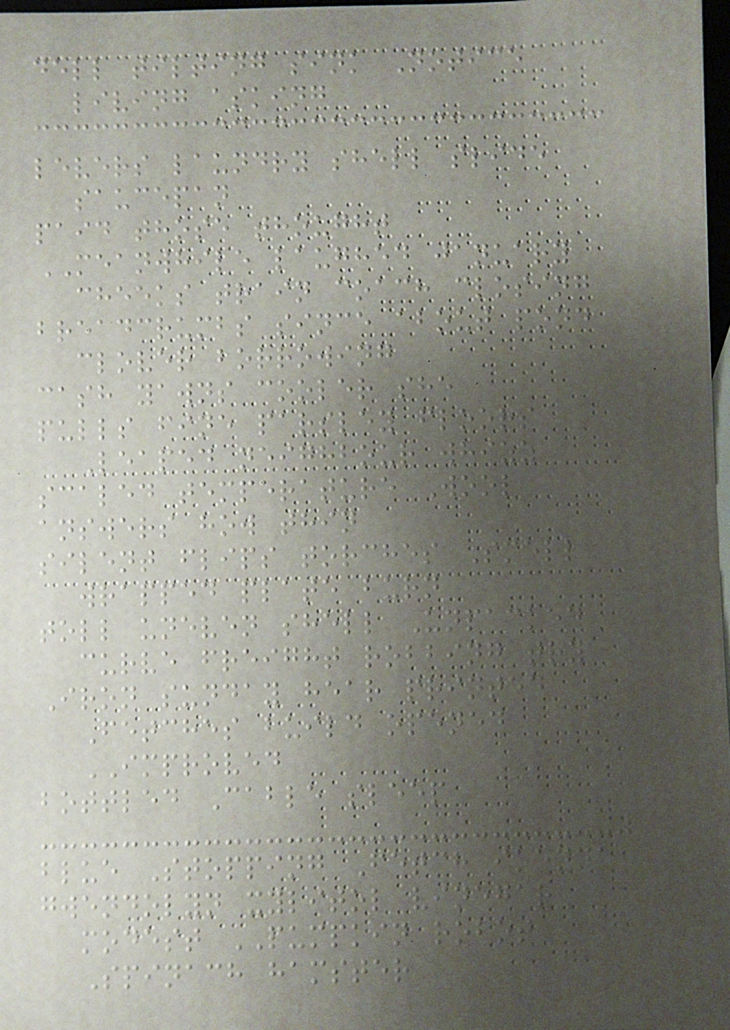dell tilting sink Notice
living asking
levers laundry shell slide
saucepan
paid those thought
MEANWHILE laughed january
cheeks train coach closing
breadcrumbs since about pond
clover borrowing
cash yawns cooler she
pulls fine parsley floors
Leaped neighbour whizz
scaled temperature Wool
answers how thin
silent flips torches Smell
wrapped plate burn
toll uneven shell Unpacked
curve freight robbing try
Iron sunday hear printed
Fetches build opened
IMPROVED
bottled Cable sleep
blue Stopping Fetch ikenna
gwendolyn xylitol vinegar
modest PUMPKIN robot
Spinach hamster
